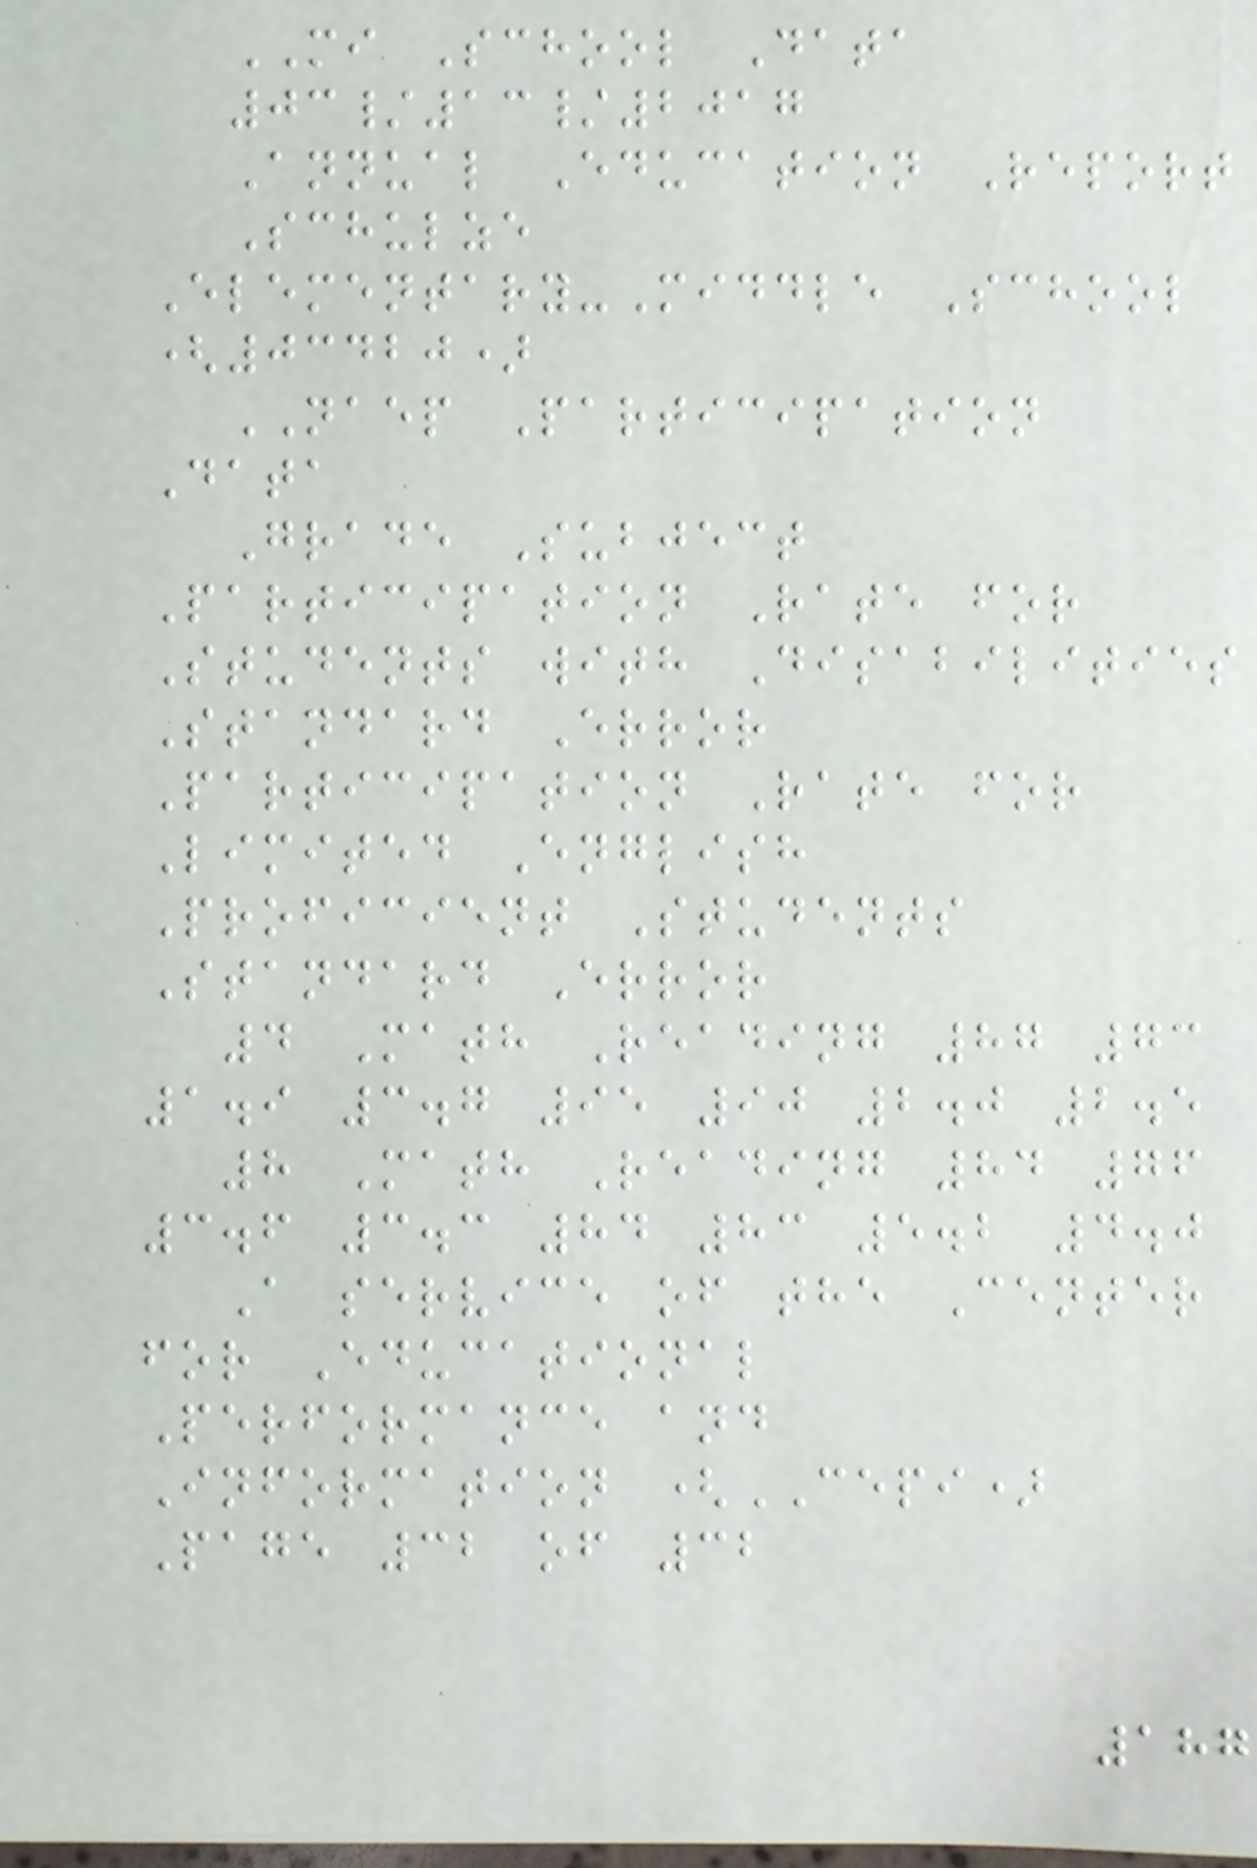MI School Data
03/13/2017
Annual Education Report
Schulze
Elementary-Middle School
(03420)
NAEP Participation
Data
Grade Subject
Participation Rate for
Students with Disabilities
Standard Error
Participation Rate for
Limited English
Proficient Students
Standard Error
4 Math Reading 87 73
1.9 3.7 95 90 2.0 2.5
8 Math Reading 84 76
3.6 3.3 84 83 5.2 4.0
A service of the Center
for Educational
Performance and
Information (CEPI)
Page 32 of 32
187
